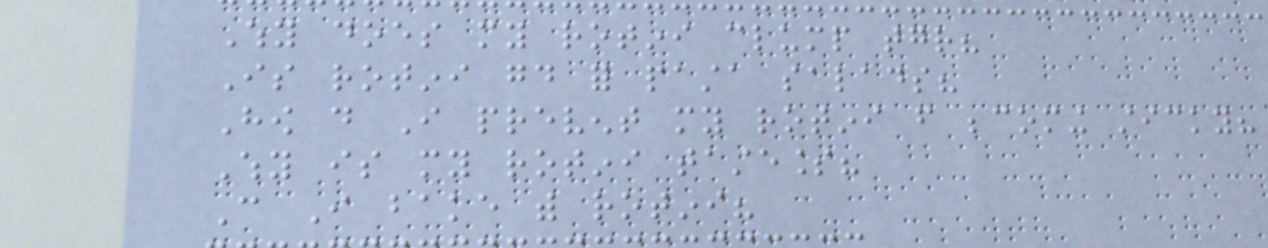Why does my rotini clump together?
Is rotini good for pasta salads?
How do I prevent my rotini from becoming sticky?
Why is my rotini tasteless?
Can I bake with rotini?
